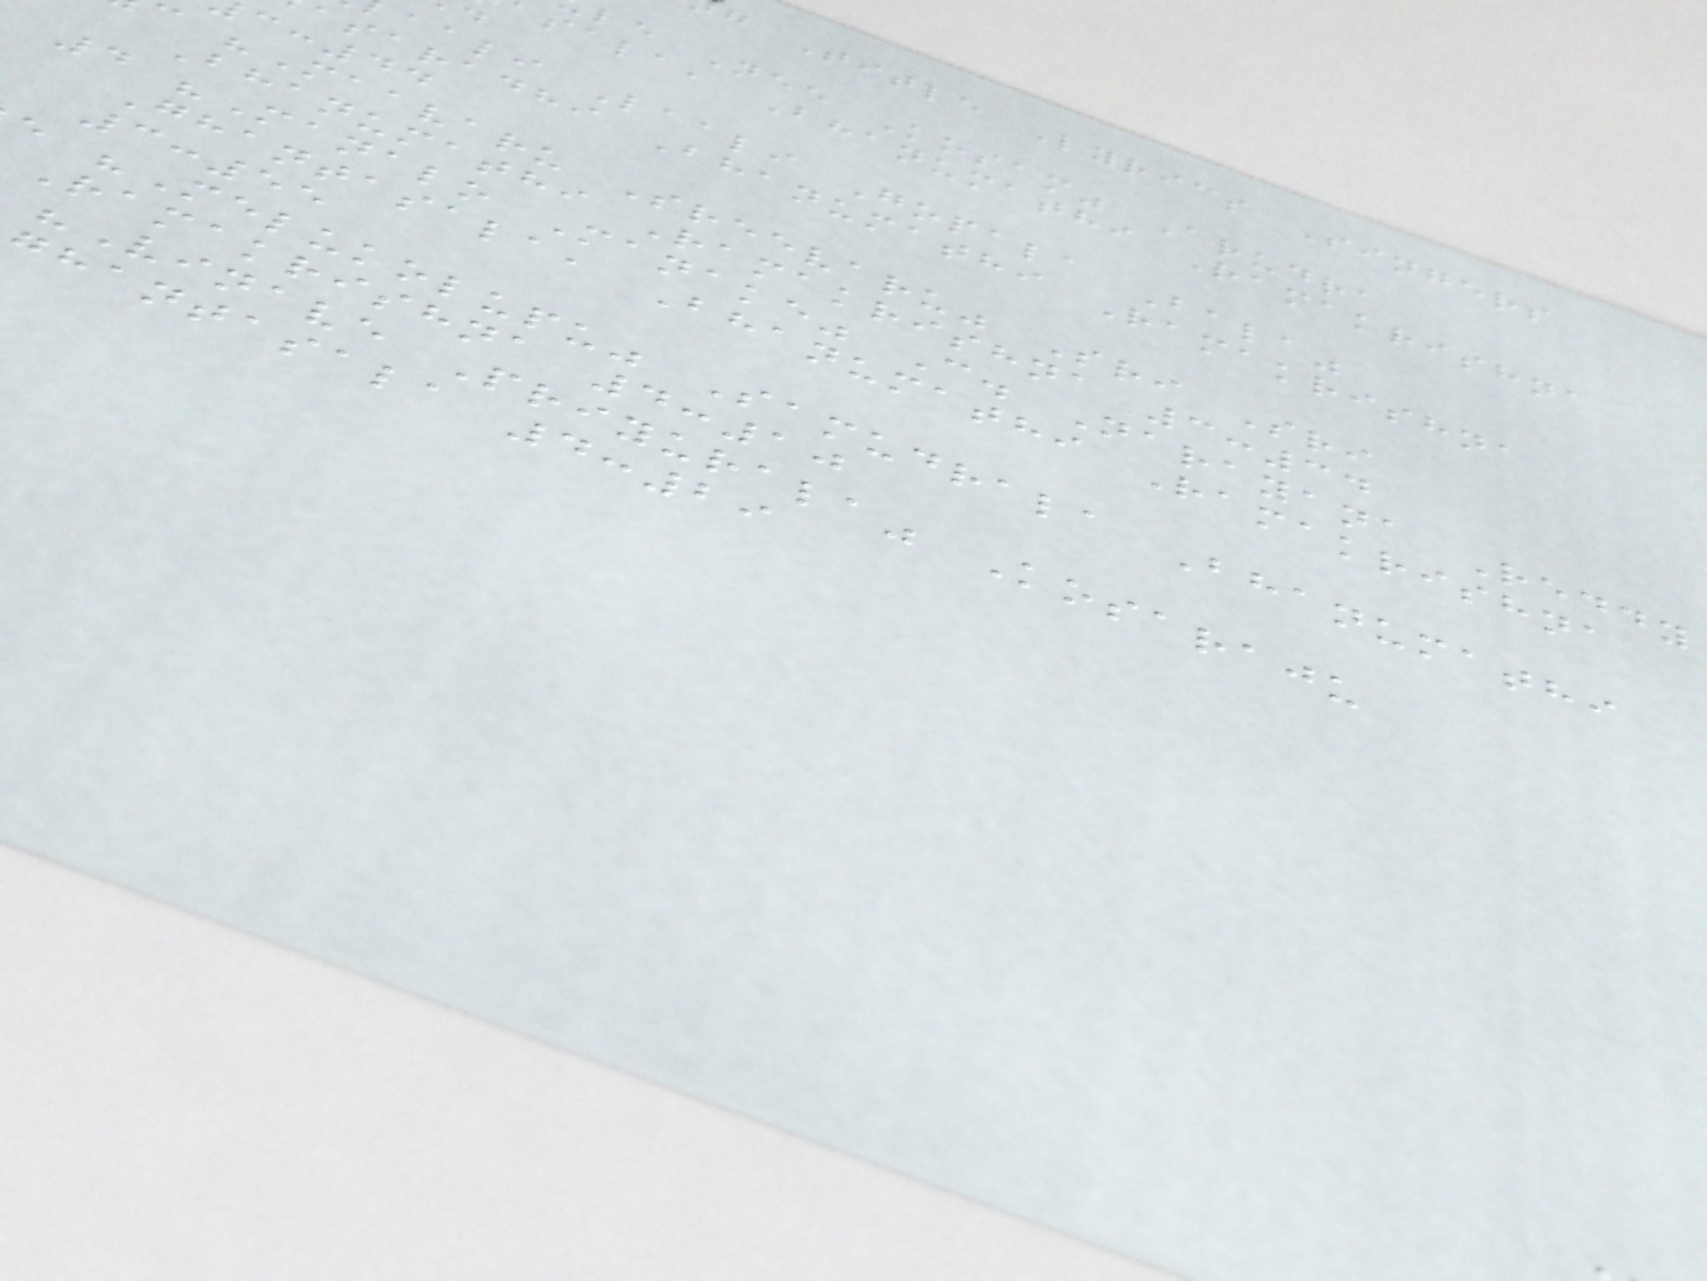g Title Lyrics Singers
le Nee Kosam" Arudra
sala, Bhanumathi Ramakrishna
aali Laali Gopala Bala"
asaradhi Bhanumathi Ramakrishna
:44
"Maavaru Sreevaru" Sri Sri
Bhanumathi Ramakrishna 3:34
4 "Manalo Manake" C. Narayana Reddy
Ghantasala, Bhanumathi Ramakrishna
3:55
e "Melukolupu" Samudrala Bhanumathi
Ramakrishna 4:10
"Vinave Priyurala" Kosaraju
ghantasala 4:29
